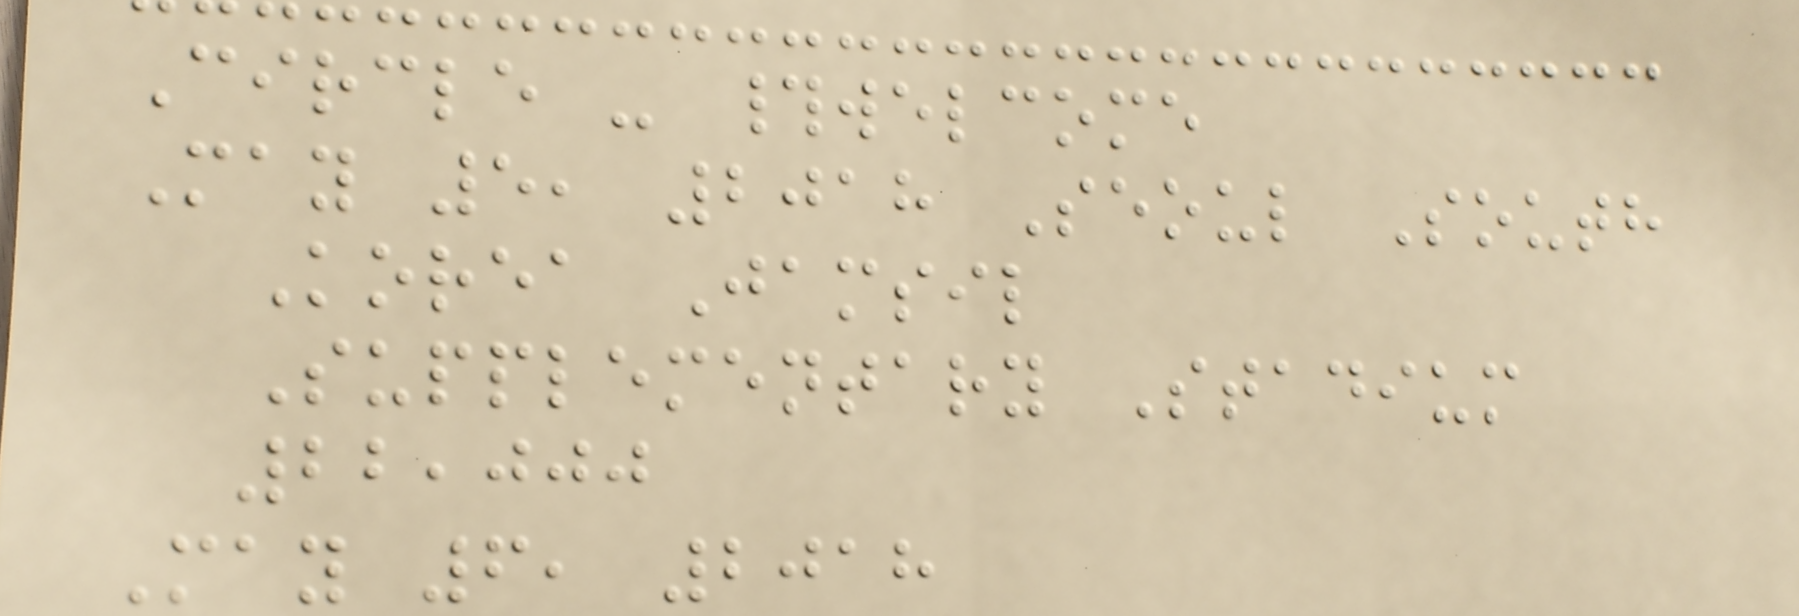Circle - #welcome
May 5, 2018 Seoul South
Korea Jamsil
Supplementary Stadium
22,000
May 6, 2018
